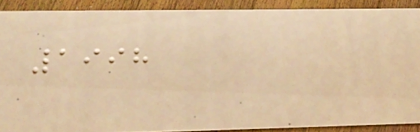1998
